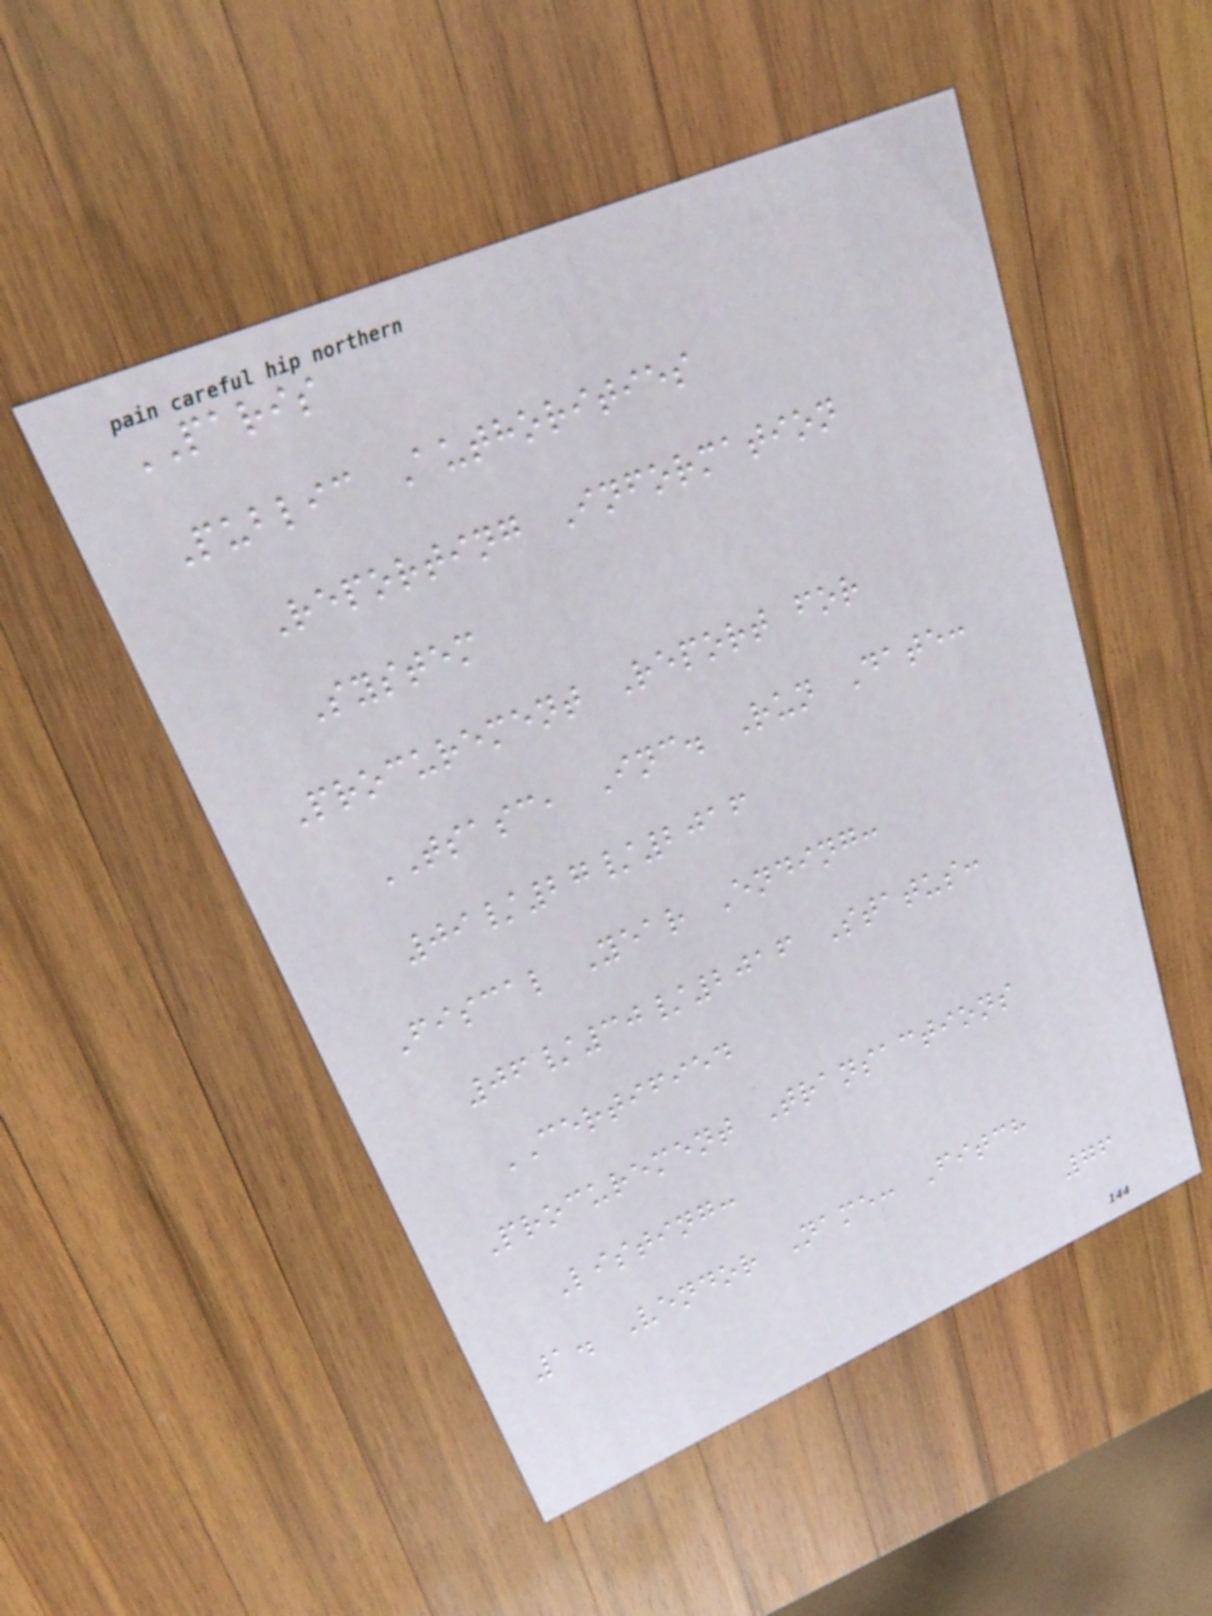PARIS
Public Authorities
Reporting Information
System
Procurement Report for
TSASC, Inc. Run Date:
09/27/2016
Fiscal Year Ending:
06/30/2016 Status:
CERTIFIED
Procurement Transactions
Listing:
1. Vendor Name: Fitch
76
